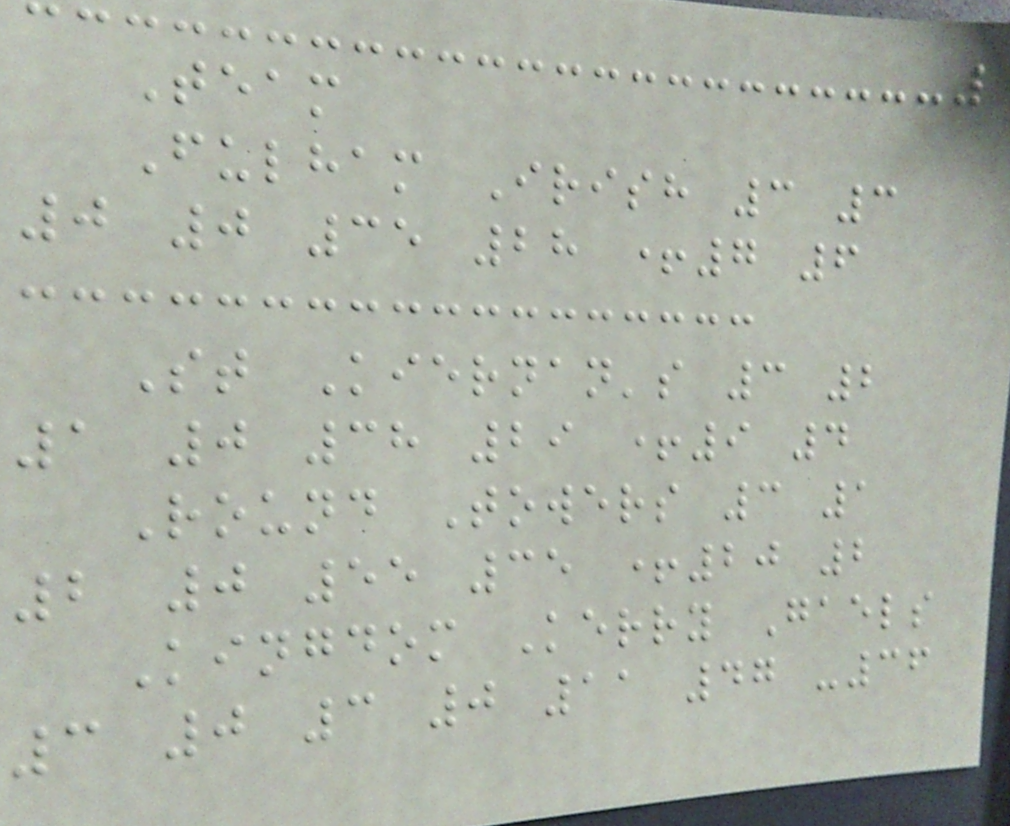Team
Fulham Irish 3 3
0 0 35 28 +7 6
St Kiernan's 3 2
1 0 38 29 +9 4
Round Towers 3 1
2 0 55 35 +20 2
Kingdom Kerry Gaels
3 0 3 0 11 47 -36
